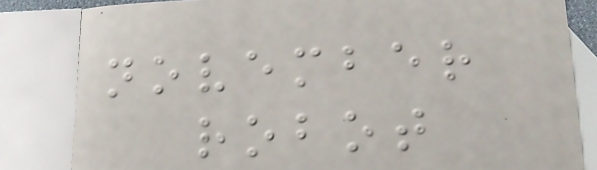november
robot
